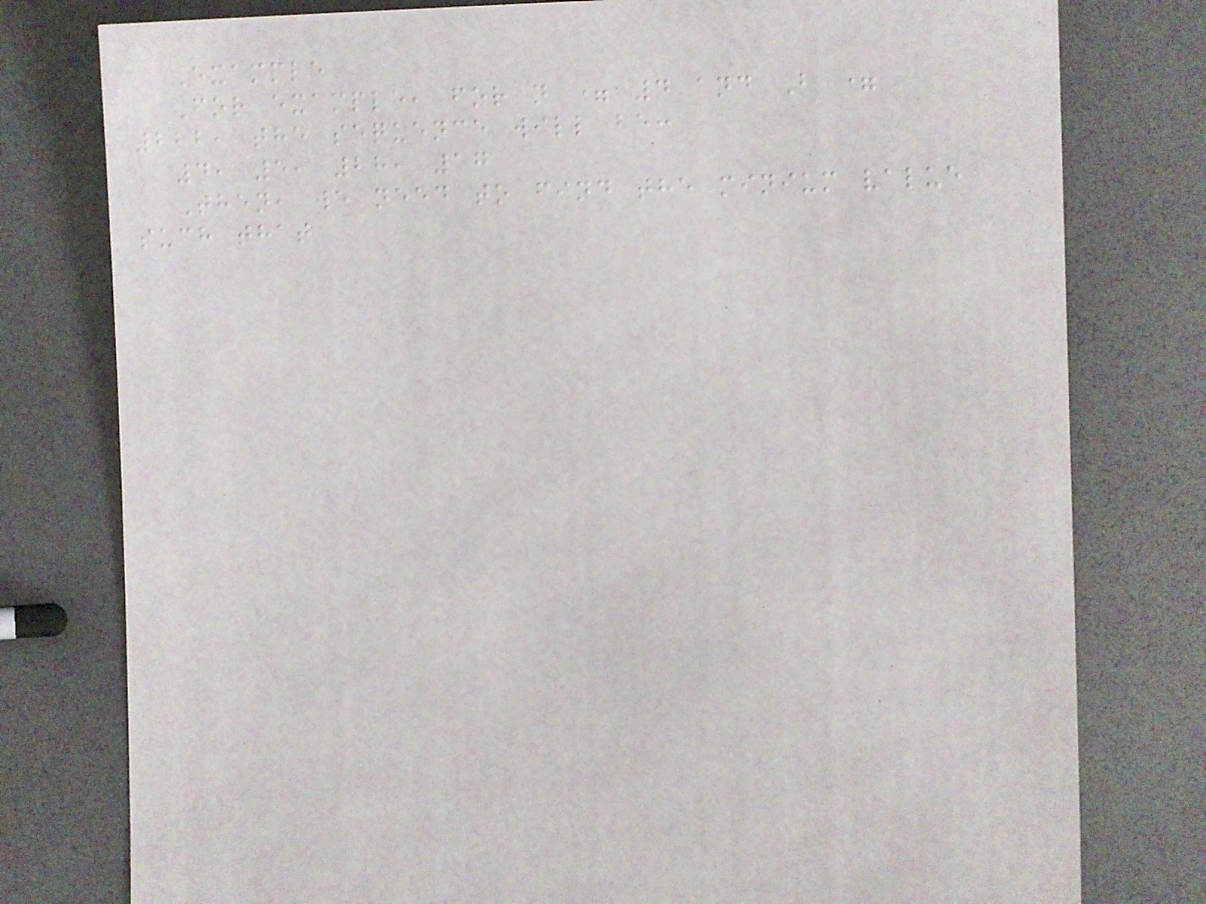Example
For example, for n = 4 and B =
222, the sequence will be:
4, 5, 28, 17
Then, we need to find the minium value
such that
